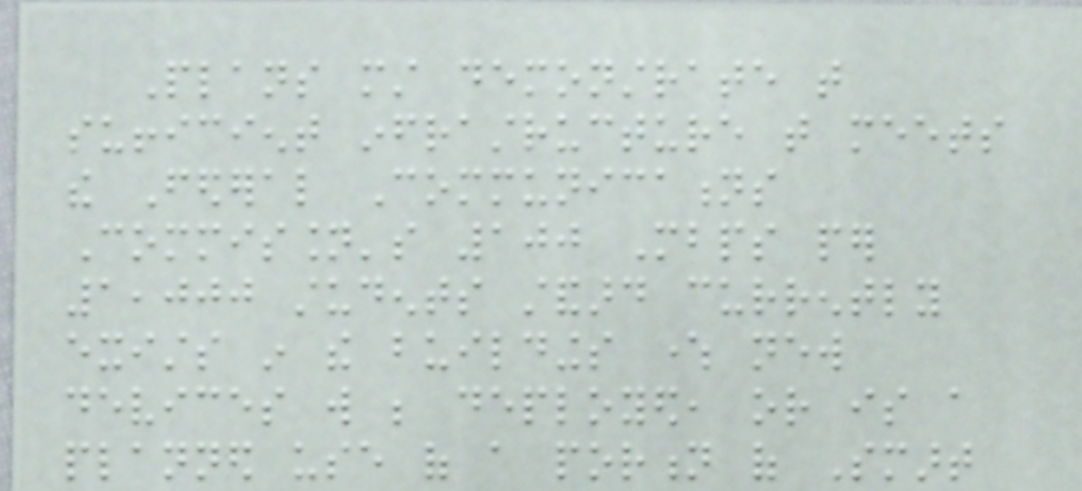Plans must demonstrate that
sufficient infrastructure that meets
the Federal Communications
Commission's 100 Mbps per
1,000 students standard currently
exists in the buildings where new
devices will be deployed, or is a
planned use of a portion of Smart
